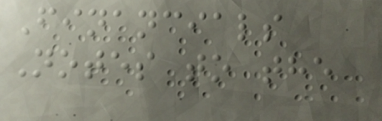Financials
Notes to the
